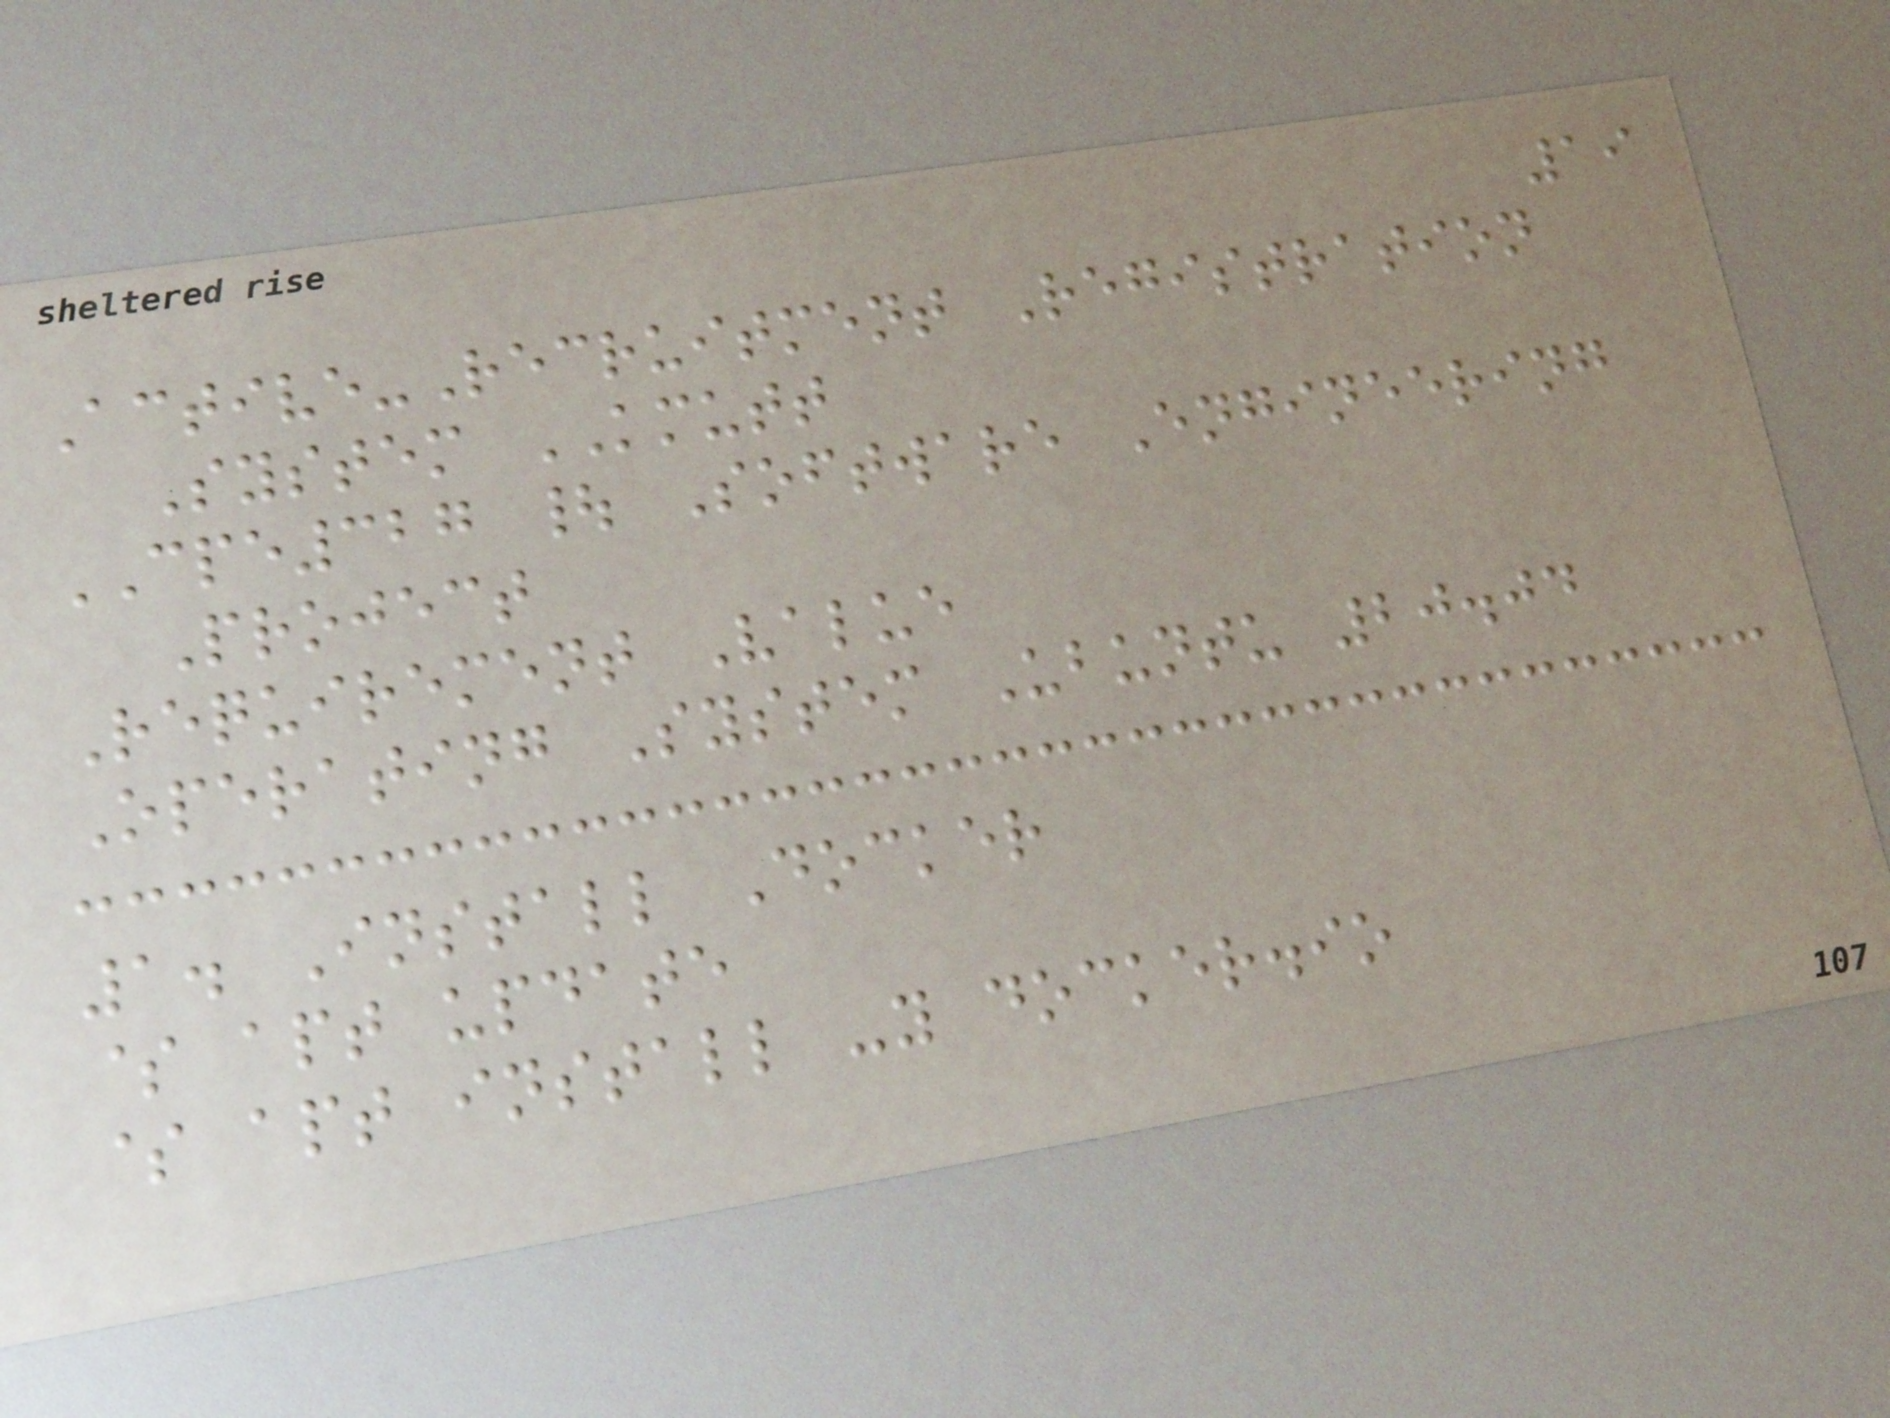19
Active-Recruitment Registration
System KMUTT
CPE327 | Software Engineering
Project
Requirement Value
Operating System Ubuntu 20.04
1. Install Docker
$ apt update
$ apt install -y docker.io
